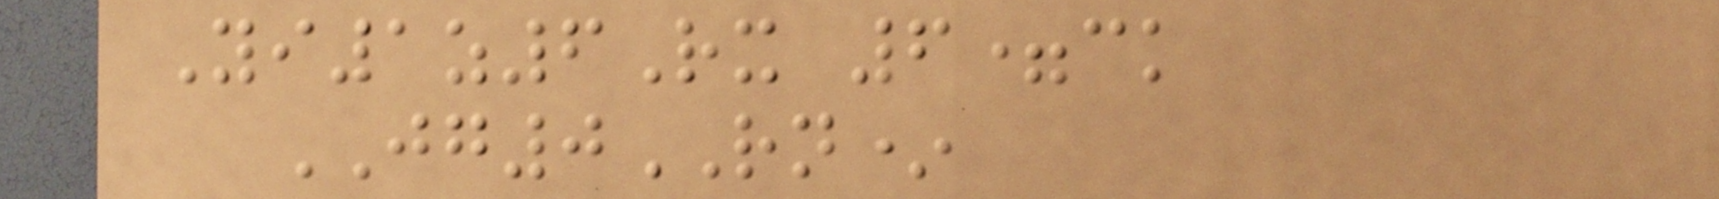Yi1z6Rx 6=ck
JG0RN*
